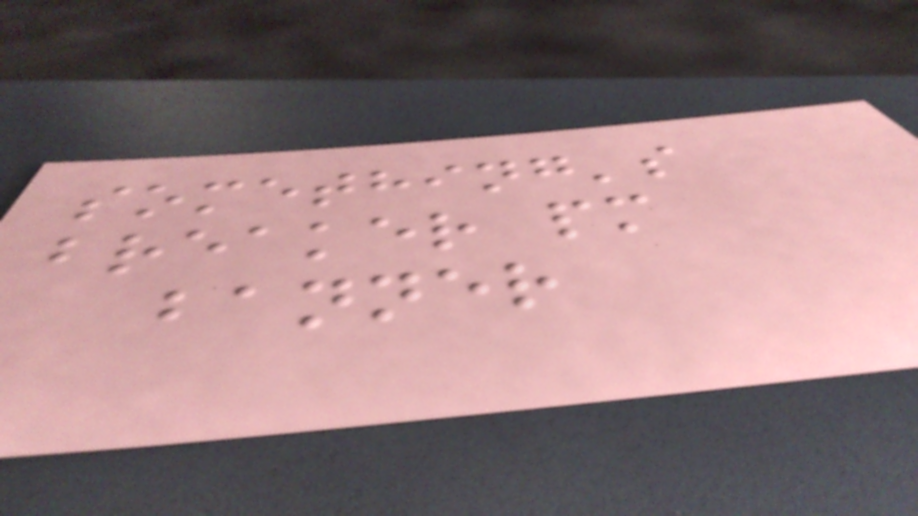something's
breaker pm
banner
